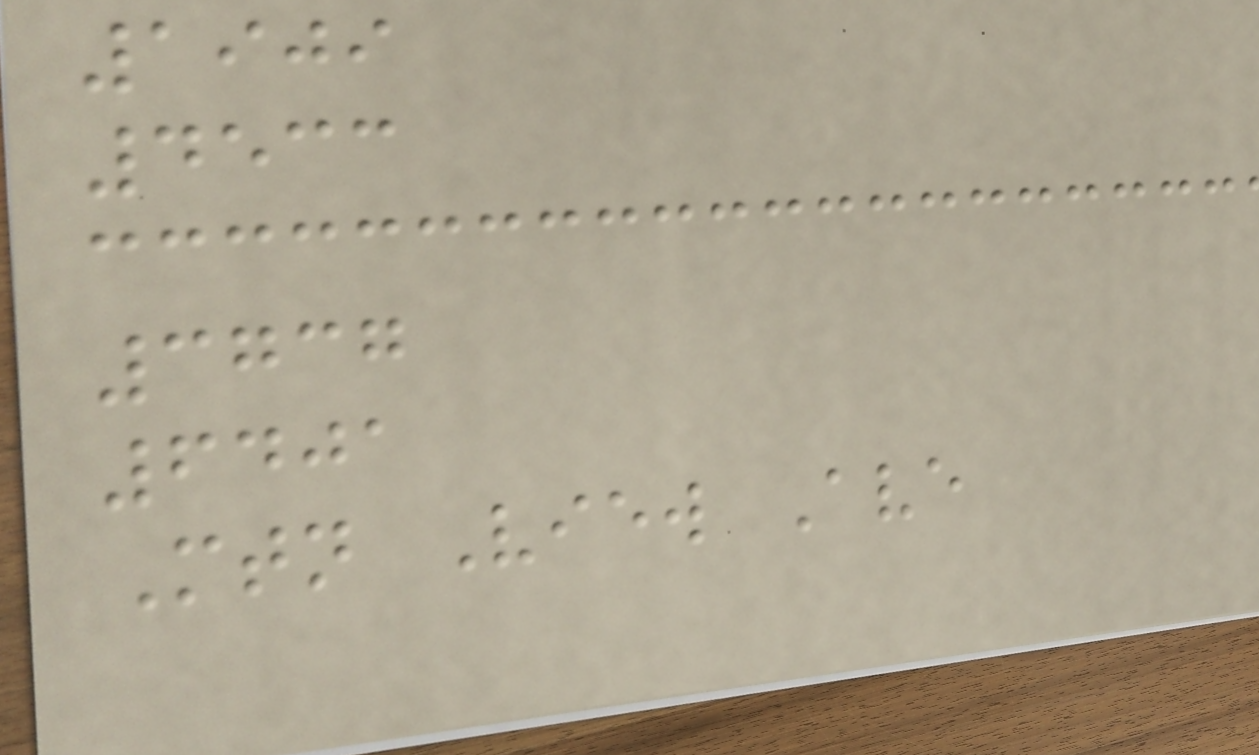1909
4533
3737
6401
Mtn View Ave
